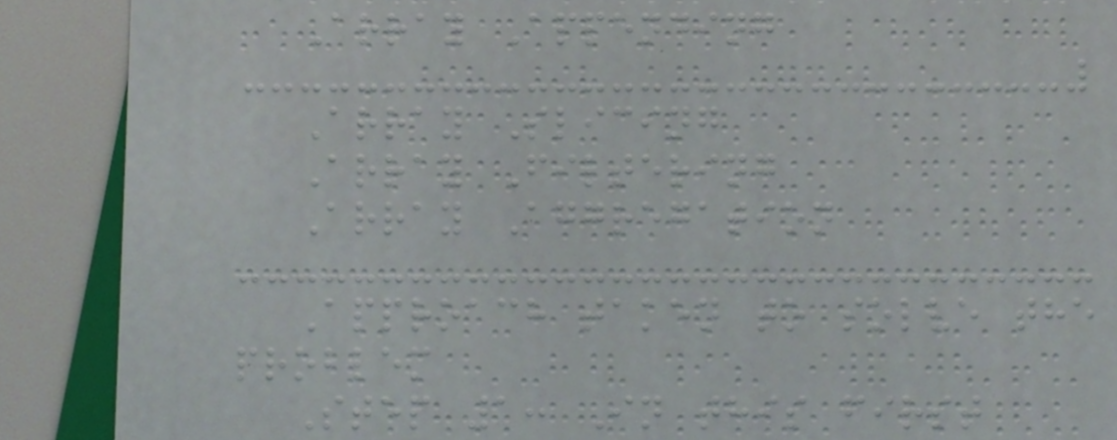Array Appending
Array Slicing
Array Filtering
Array Aggregation
Approach taken to solve the
problem
Step 1: In this first
